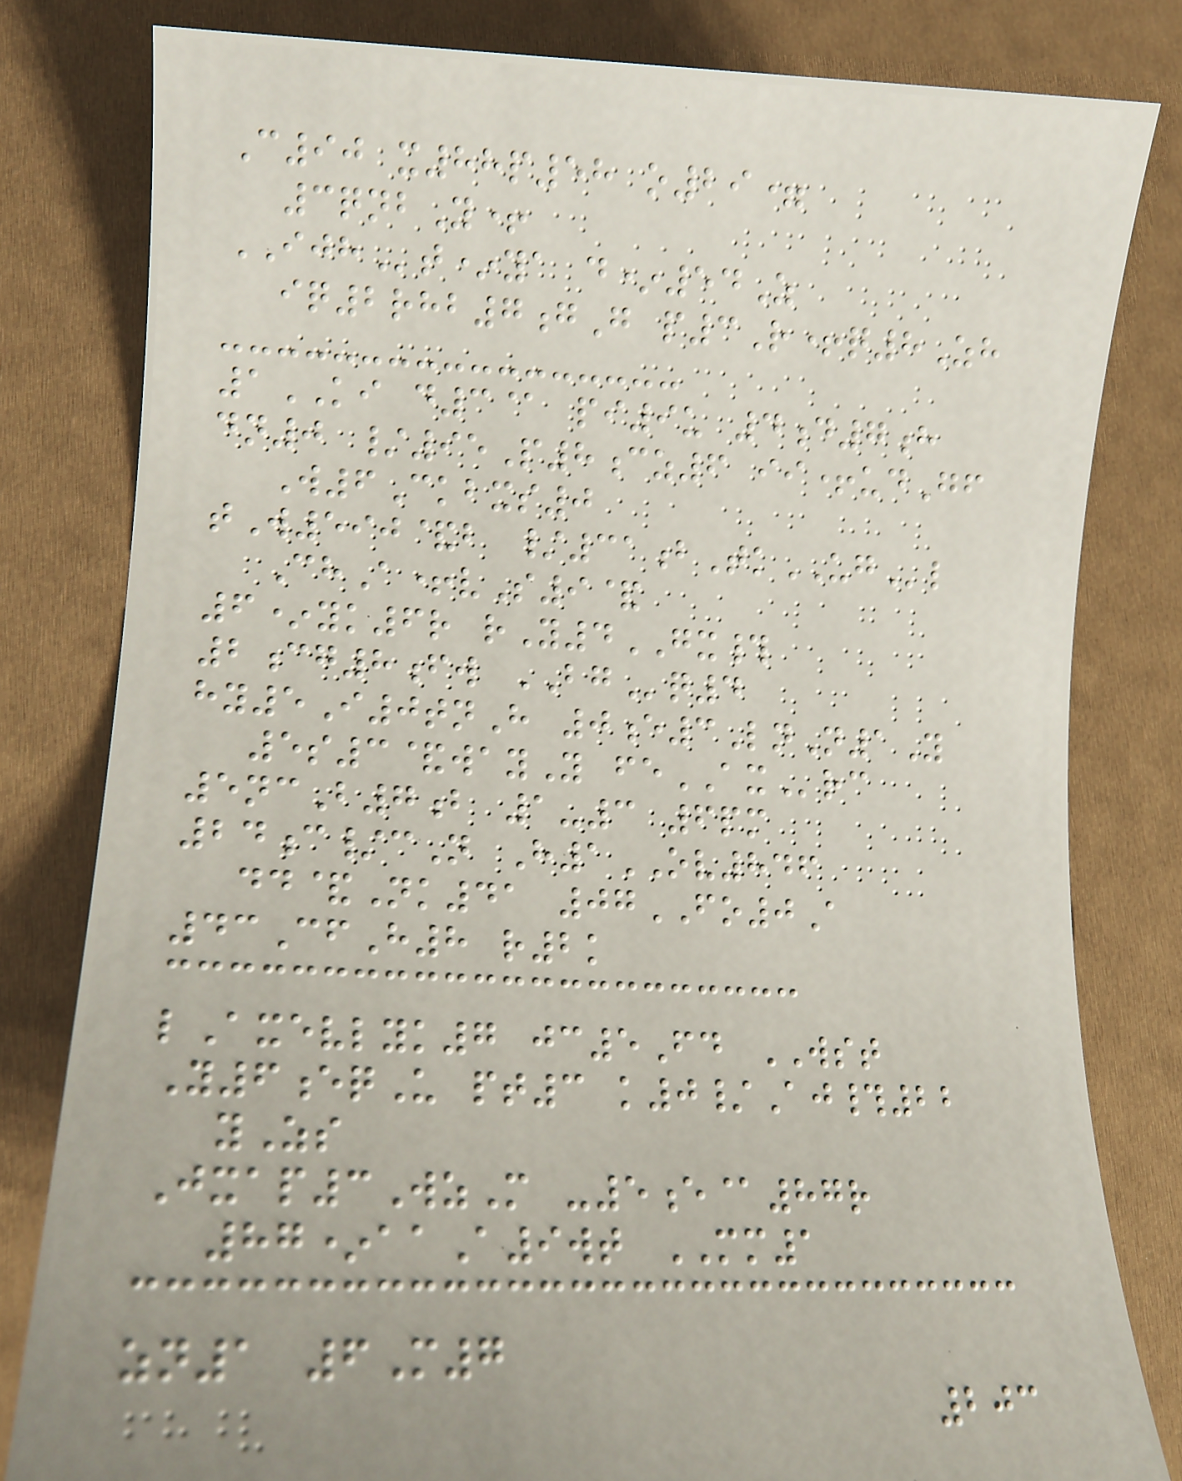C90 x88p58 o29=
3qnbY+
IJHt*ya d*54Z
iq2rhb7gG p3R+q8Zh
1KI d3@ pi9u 4d7h
dn0 /95P8cz6 ii+udGf
W6Ckbxs0
tW590&b /31bTkUGl
ChA+vS9&
6*yk6r rY4GX#
2cg8fw BGq4
hy5I0tnH 0e3LnN1Y
5s3&wayY feAXrc
5ncB7b 1-3 6pm
24c/cN H1OV846
dd&Nk41 07FO0A
43CfH8 r2k
lAxevlyk7 jc5Fd WST
Y6eqU pt3 k0/Aj#22
yZs
Jxap3WzM -5e@87r
87*aaA9wt MM1
zn1 6M7
203
